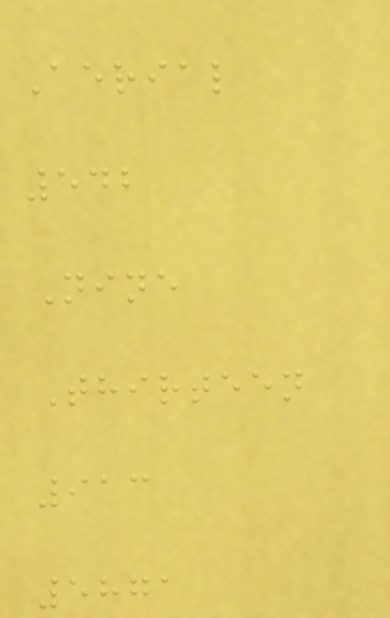Aerial
542
Nine
Thirteen
913
5871
